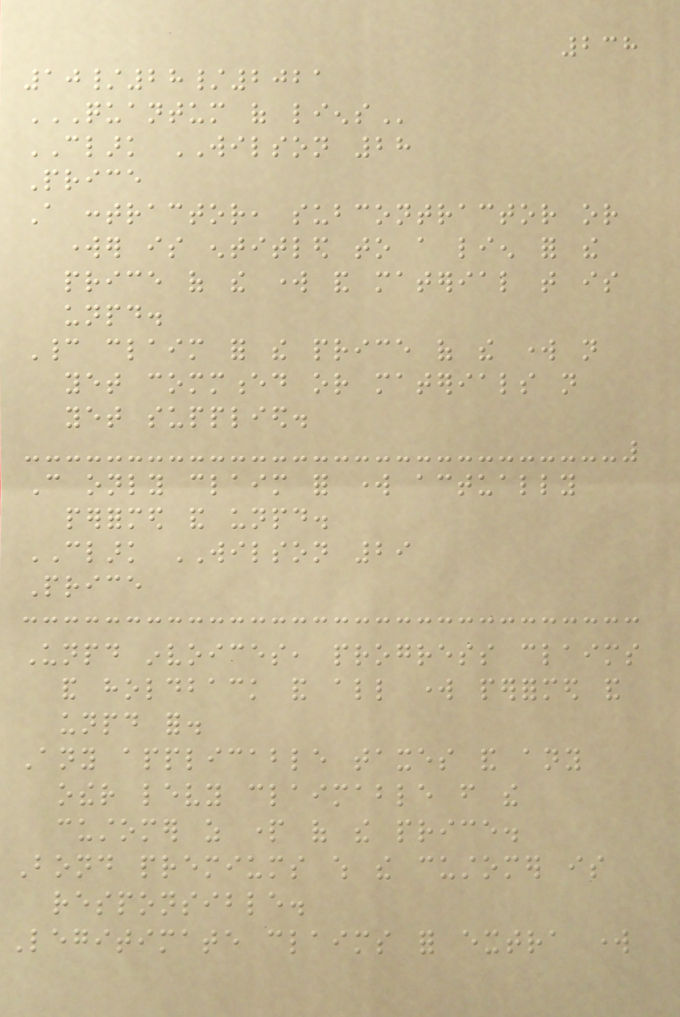238
10/28/2021
QUANTUM OF LIENS
CLARK WILSON 28
Price
A contractor, subcontractor or
worker is entitled to a lien for the
price of the work and material that is
unpaid.
Cannot claim for the price of the work not
yet commenced or materials not
yet supplied.
Can only claim for work actually
performed and unpaid.
CLARK WILSON 29
Price
Unpaid invoices, progress claims
and holdback and all work performed and
unpaid for.
Any applicable taxes and any
other levy claimable from the
customer as part of the price.
Bond premiums which the customer is
responsible.
Legitimate claims for extra work
